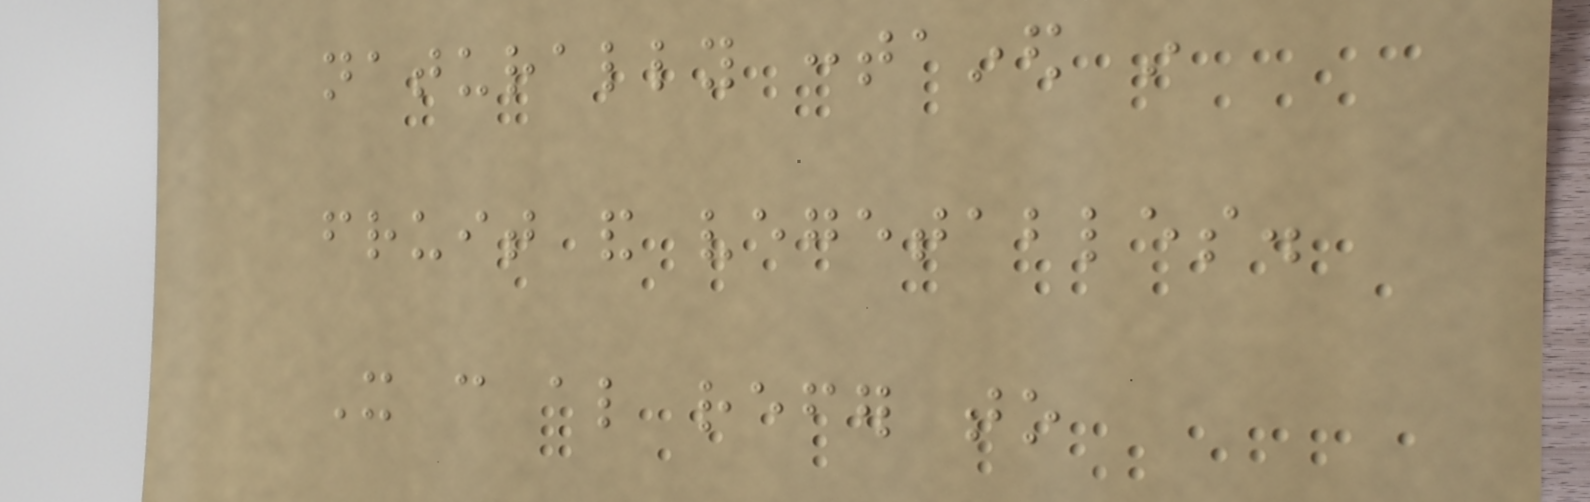naturally contained in
fruit and vegetables.
It can also refer to
